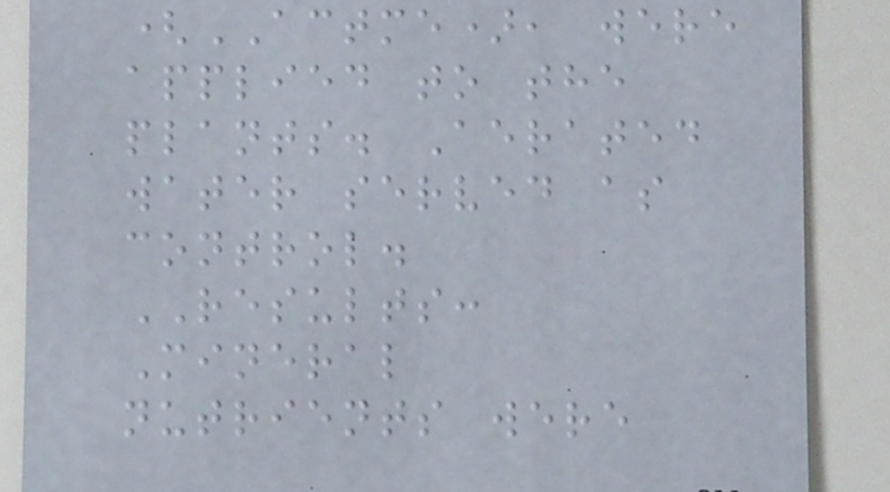(ACTME), were
applied to the
plants. Aerated
water served as
control.
RESULTS:
Mineral
nutrients were
